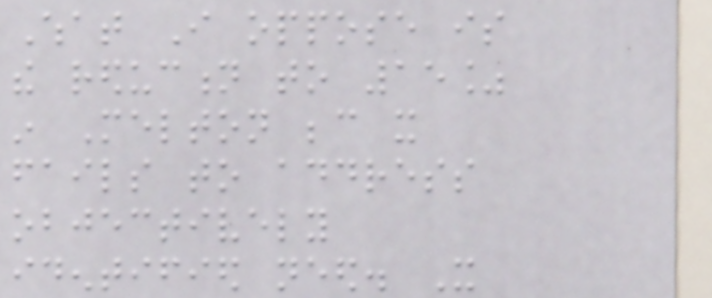What I oppose is
the reduction to 15%
in Melton because it
fails to address
objectively
identified need. It
